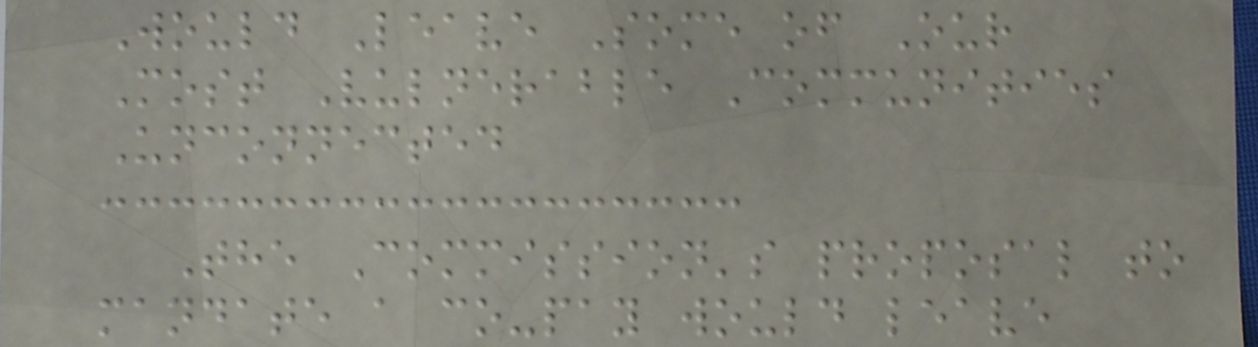Would Leave Some of Our
Most Vulnerable Communities
Unconnected
The Commission's proposal to
mandate a co-pay would leave
